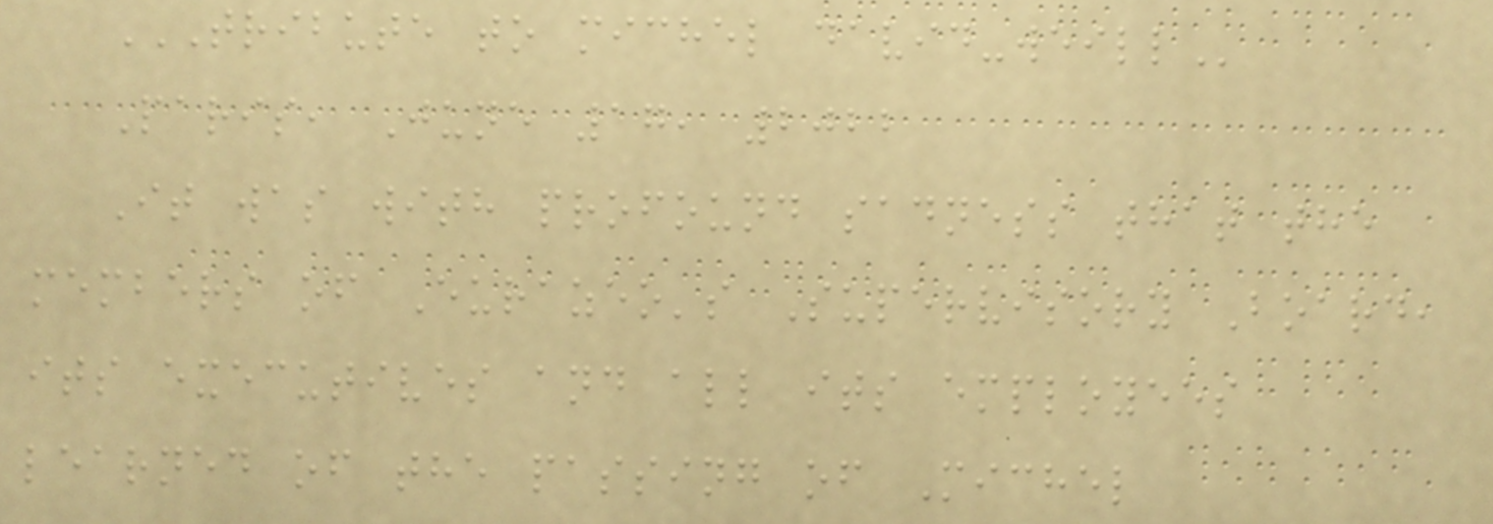TRIBUTE TO MICHEL DAVID-WEILL
Paris, June 17, 2022
It was with profound sadness that the
members of Eurazeo's Supervisory Board,
its executives and all its employees
learned of the passing of Michel
